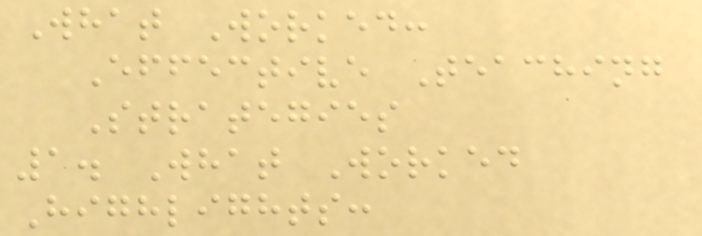What Worked:
Effective Teaching
Strategies
1. What Worked
Highlights:
